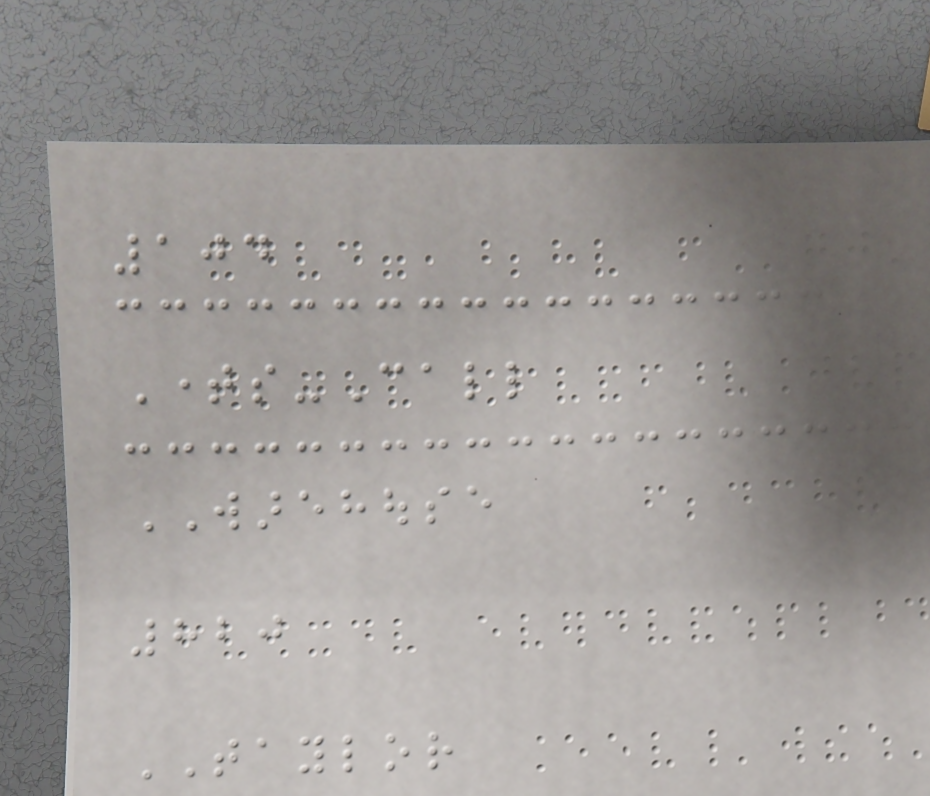104
Times-Call
WAREHOUSE
820
TAYLOR
